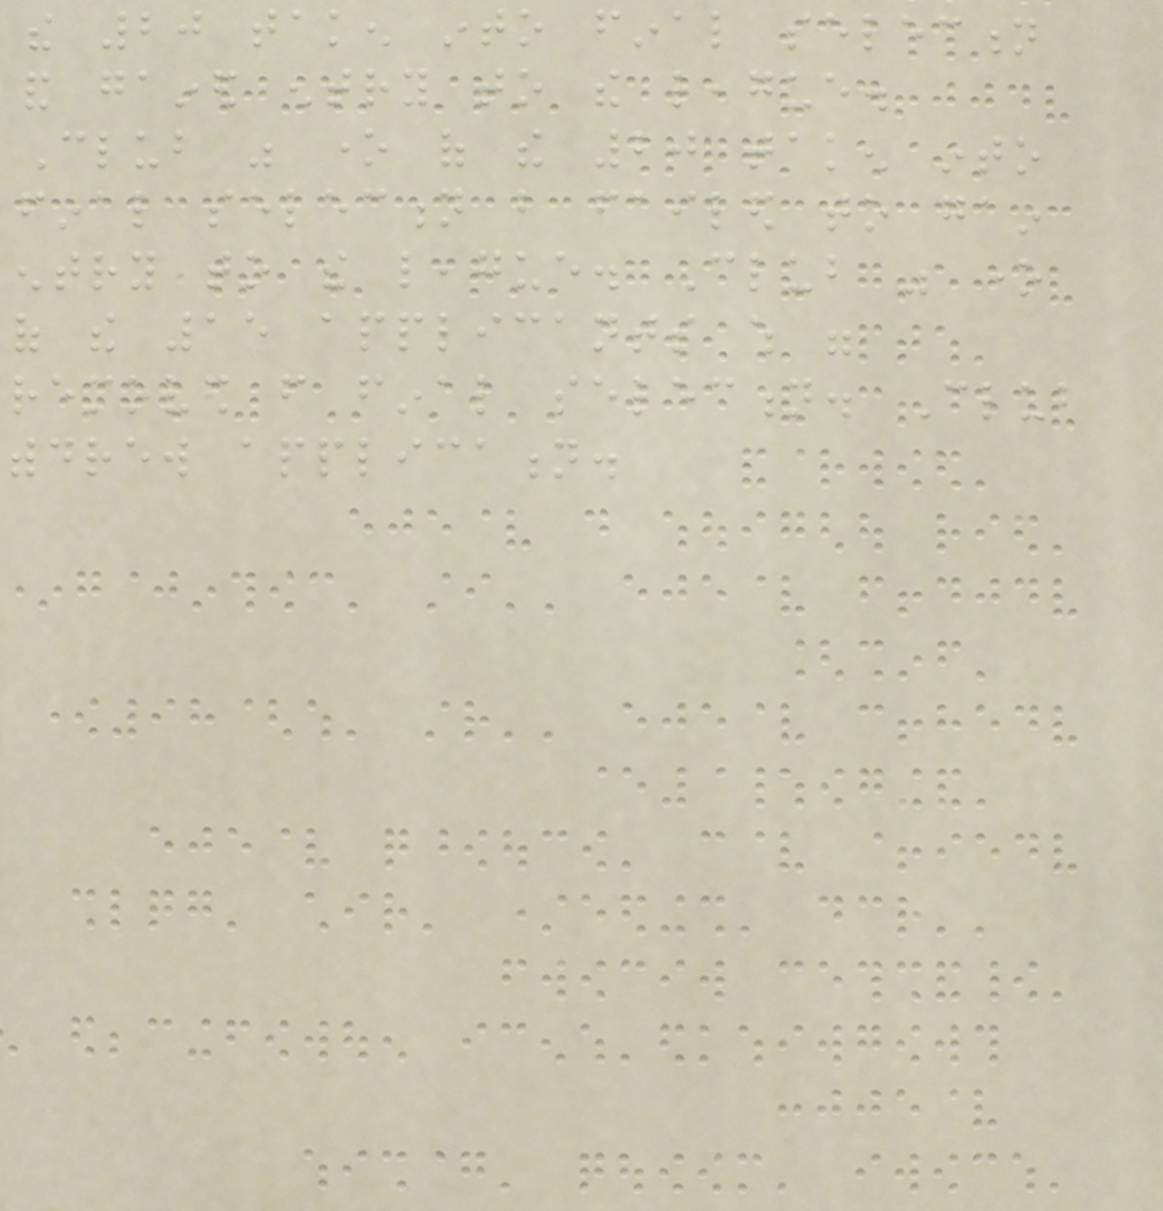the 20 taken into final selection
and gained entry to the league.
Club was one of the 20 taken into
final selection but failed to gain
entry to the league. Club was one
of the 15 applicants which were
removed from final selection. Club
withdrew application.
